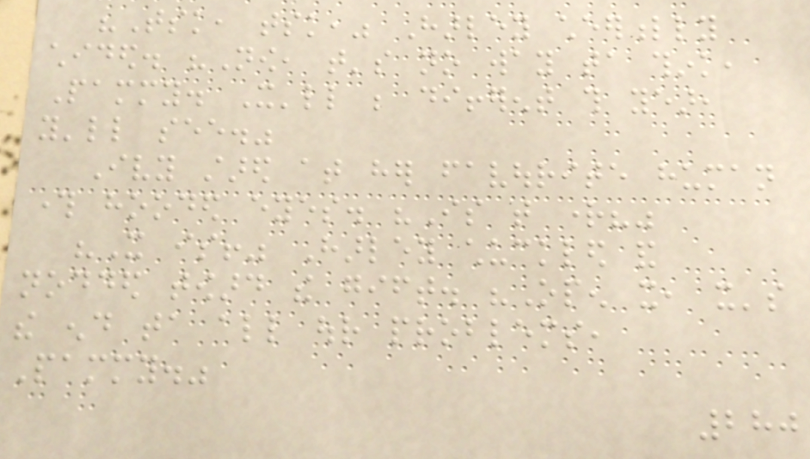"Tsk, tsk," Harley cheerfully
chided. "Now, that's no way ta think,
Pammy. It'll be different this year,
you'll see."
Ivy stared at her favourite human
through hooded eyes. "Is that right?"
"It is!" Harley chuckled and
nodded toward the gift. "Open it, it's
the end ta all our problems,
Pammy."
280
